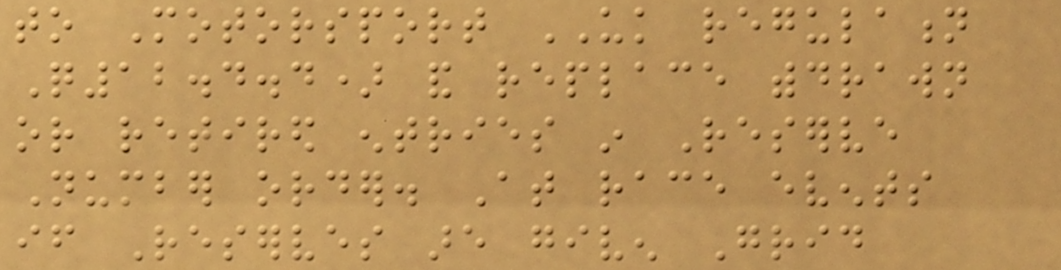to Motorsport UK regulation
Q12.4.4) and replace withdrawn
or retired entries in Reserve
Number order. At race events
if Reserves are given Grid
